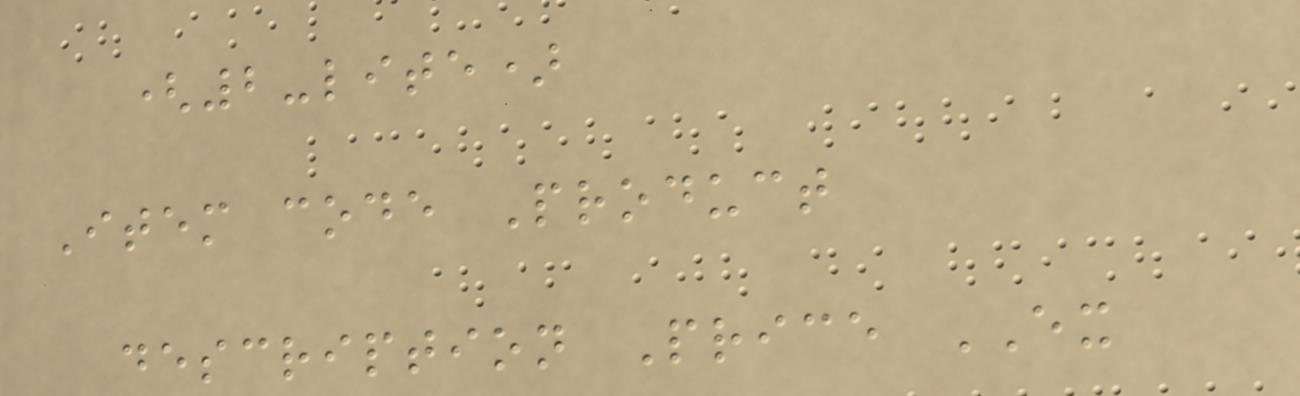(2-lite)
Item code Product
description Price EX
